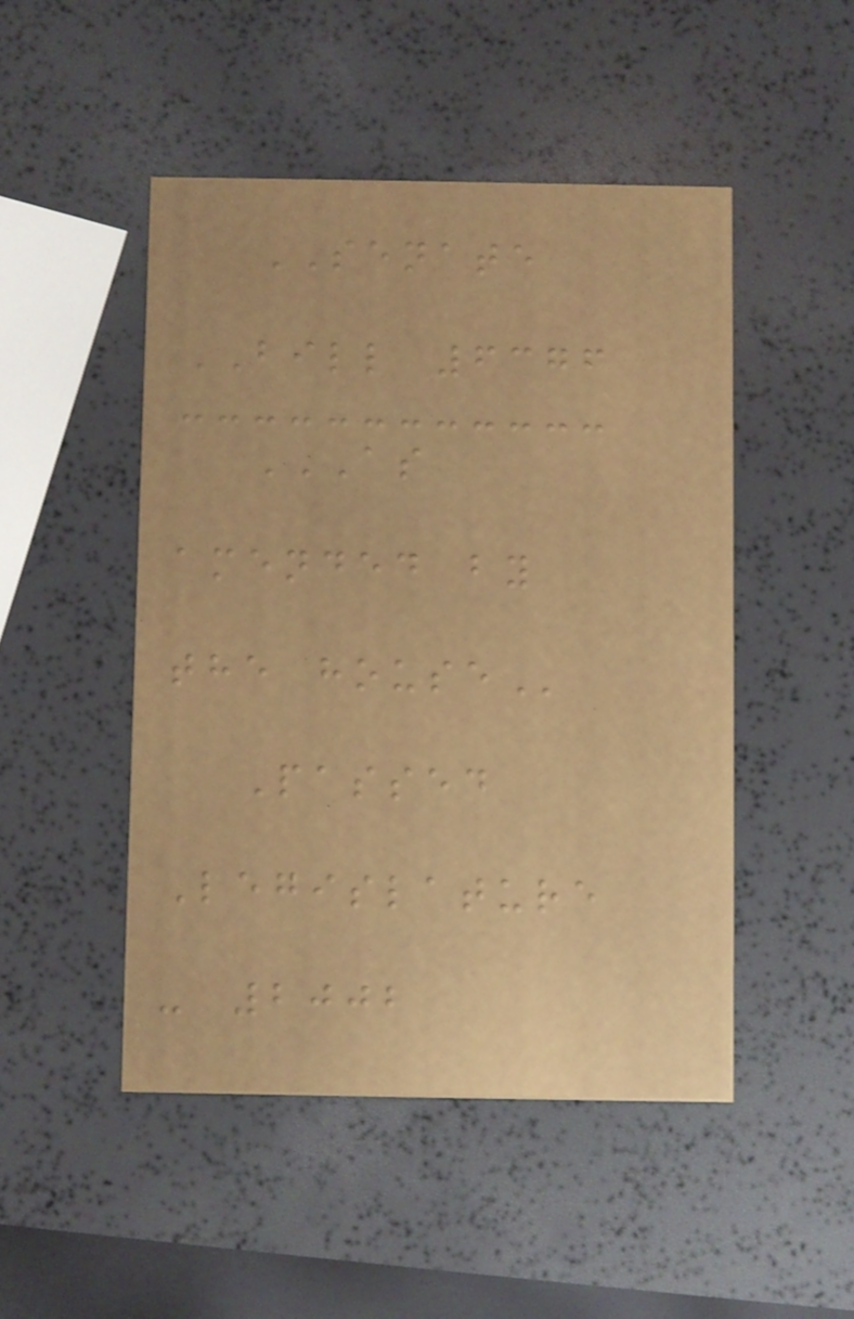SENATE
BILL 6376
AS
AMENDED BY
THE HOUSE
Passed
Legislature
- 2002
